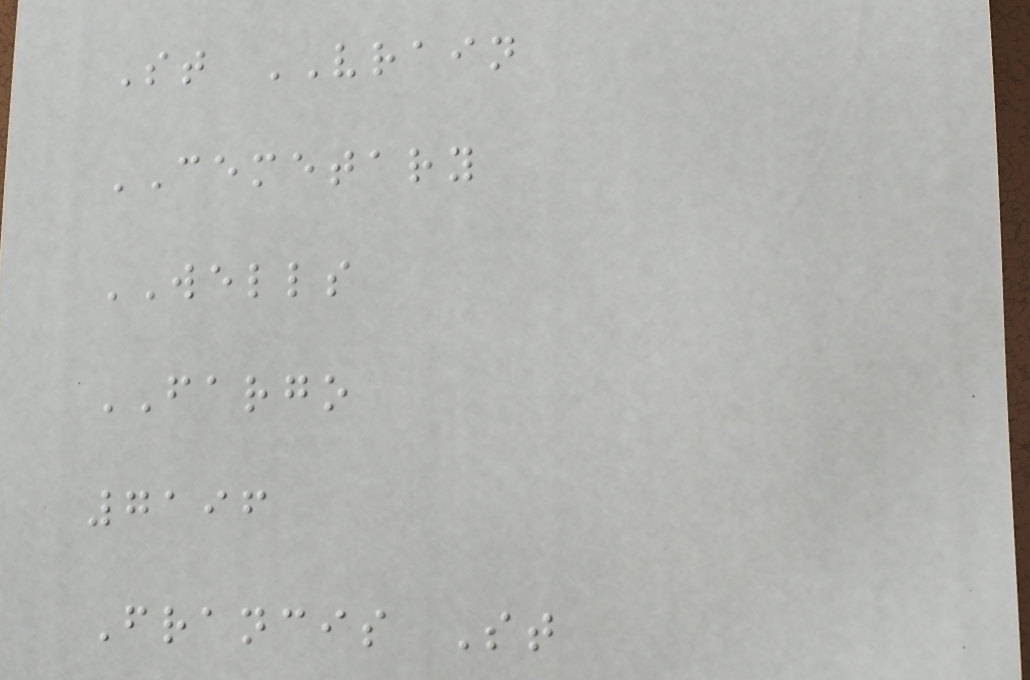St VRAIN
CEMETARY
WELLS
FARGO
7196
Francis St
